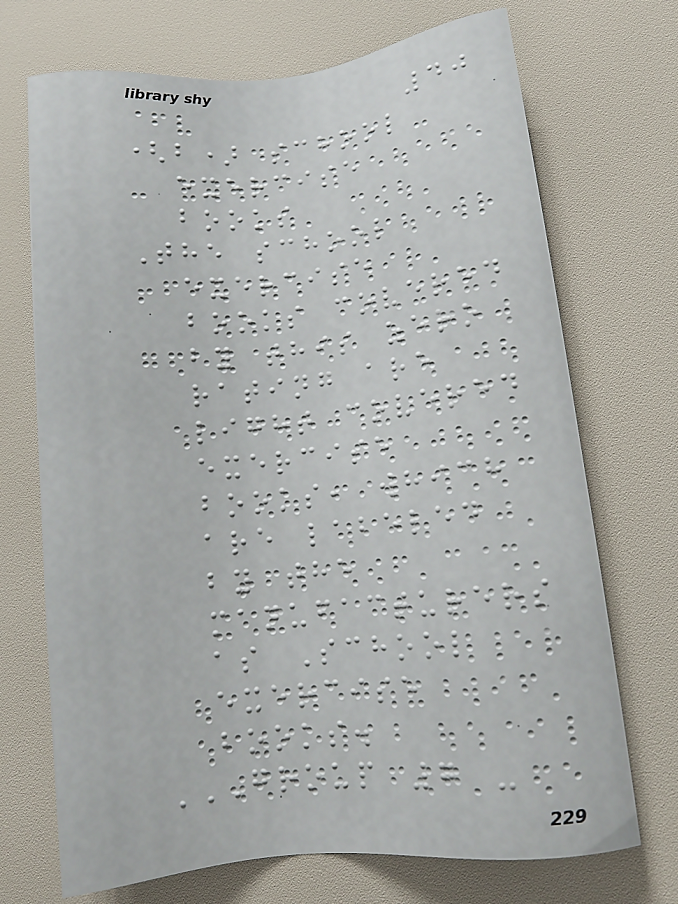40
(b) school
exercise
books
The school
exercise
books covered
by this zero
rating are
light covered
exercise
books, which
are labeled
by the
manufacturers
as School
exercise
books.
GROUP 7 -
